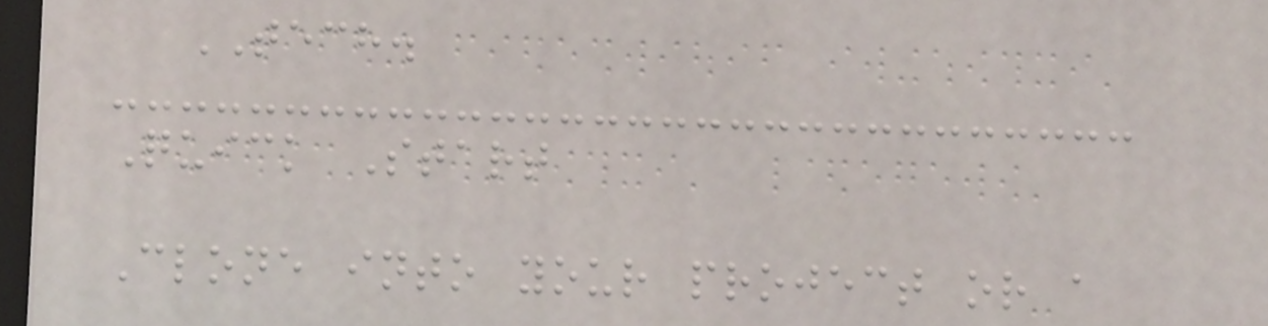TECH.
Quick Start
Clone into your project or a
